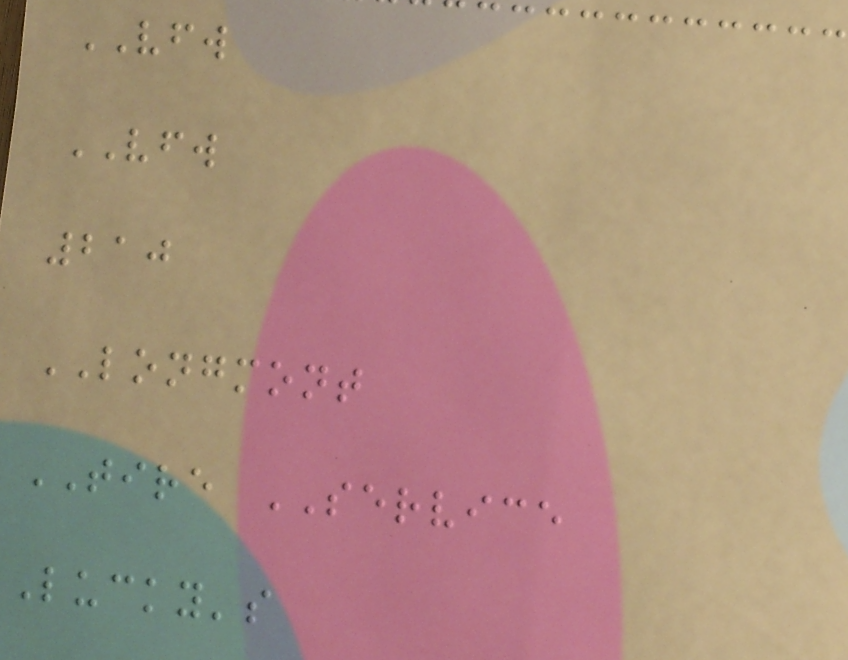VFW
VFW
210
LONGMONT
TIRE SERVICE
Lucky's
